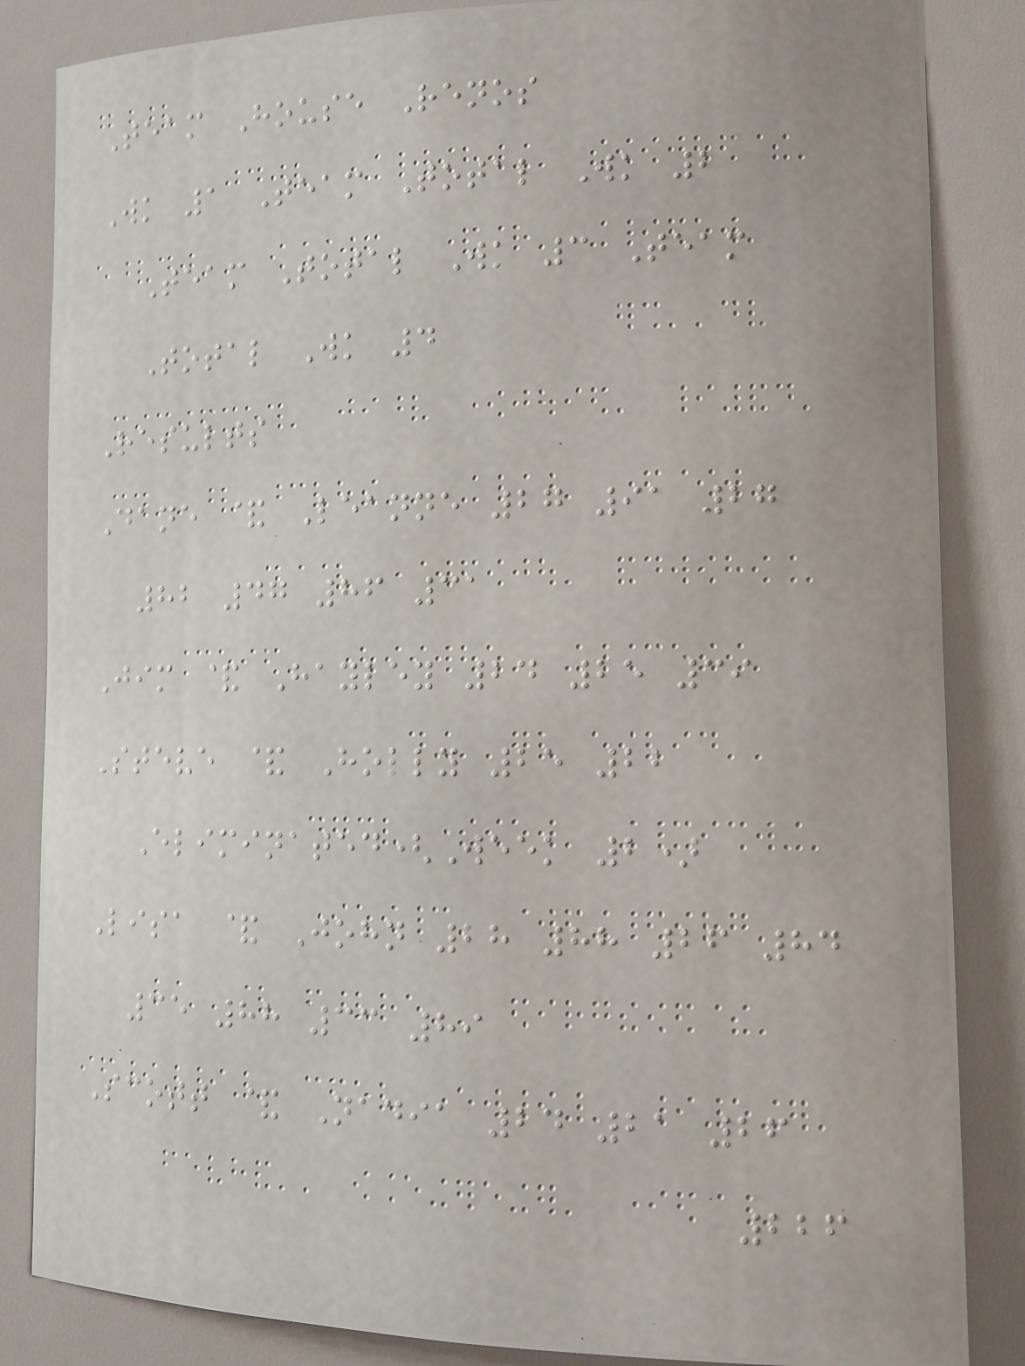Team House Renos
Wk 1 Team Total Wk 2
Team Total Wk 3 Team
Total Wk 4
Results
Dane & Leanne 27 91 27
82 47 86 31
Jim & Hayley 24 25 39
Steve & Holly 25 22
Eliminated(Week 2)
Lisa & John 28 88 26 84
35 88 33 89
Scott & Nadia 24 21 26
226
